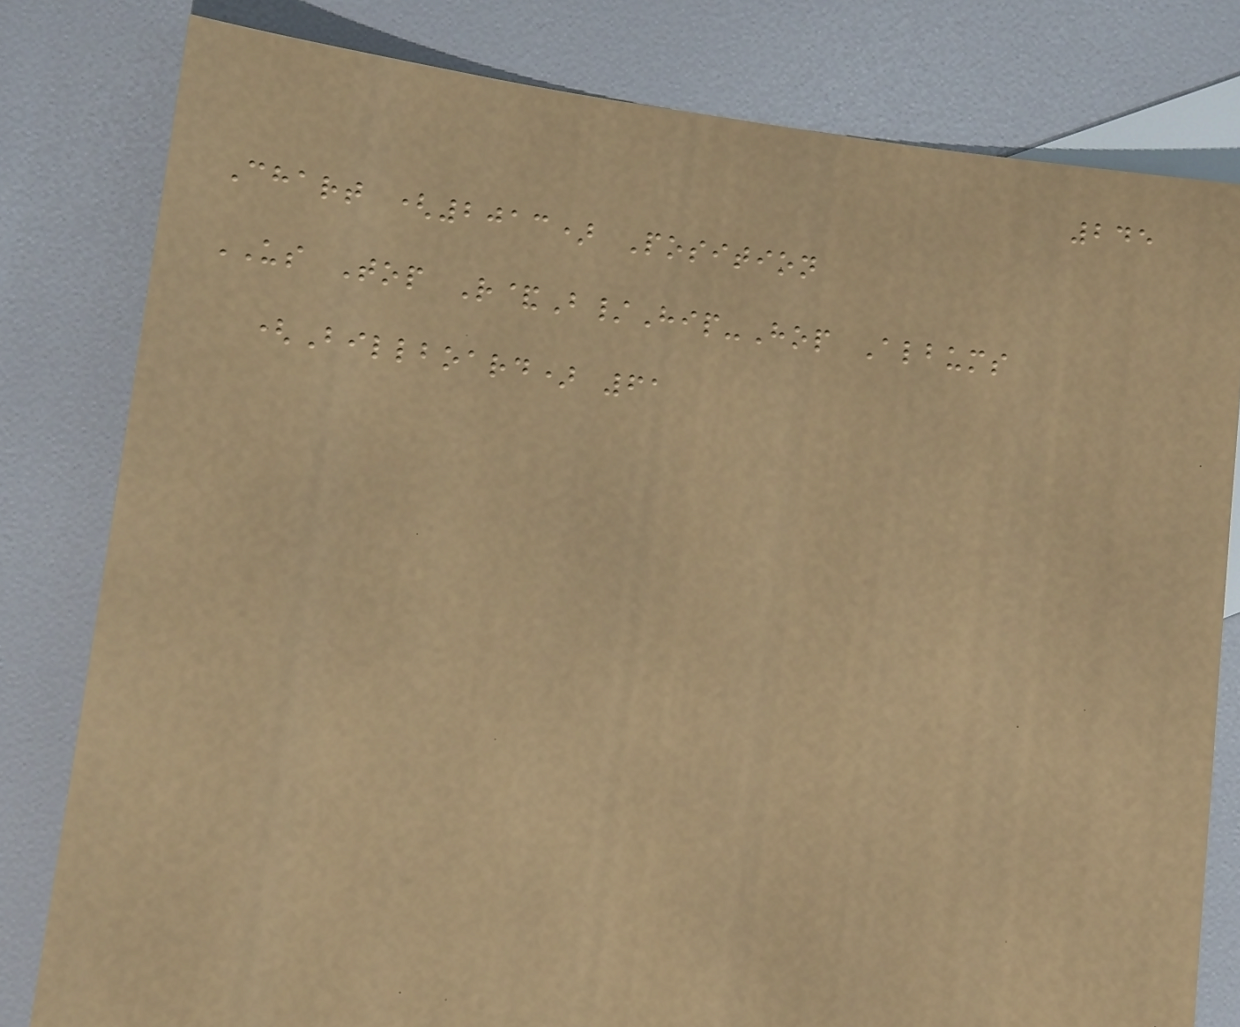245
Chart (2013) Position
US Top R&B/Hip-Hop Albums
(Billboard) 61
